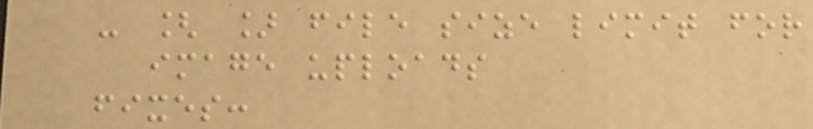- [ ] file size limit for
image uploads
fixes:
